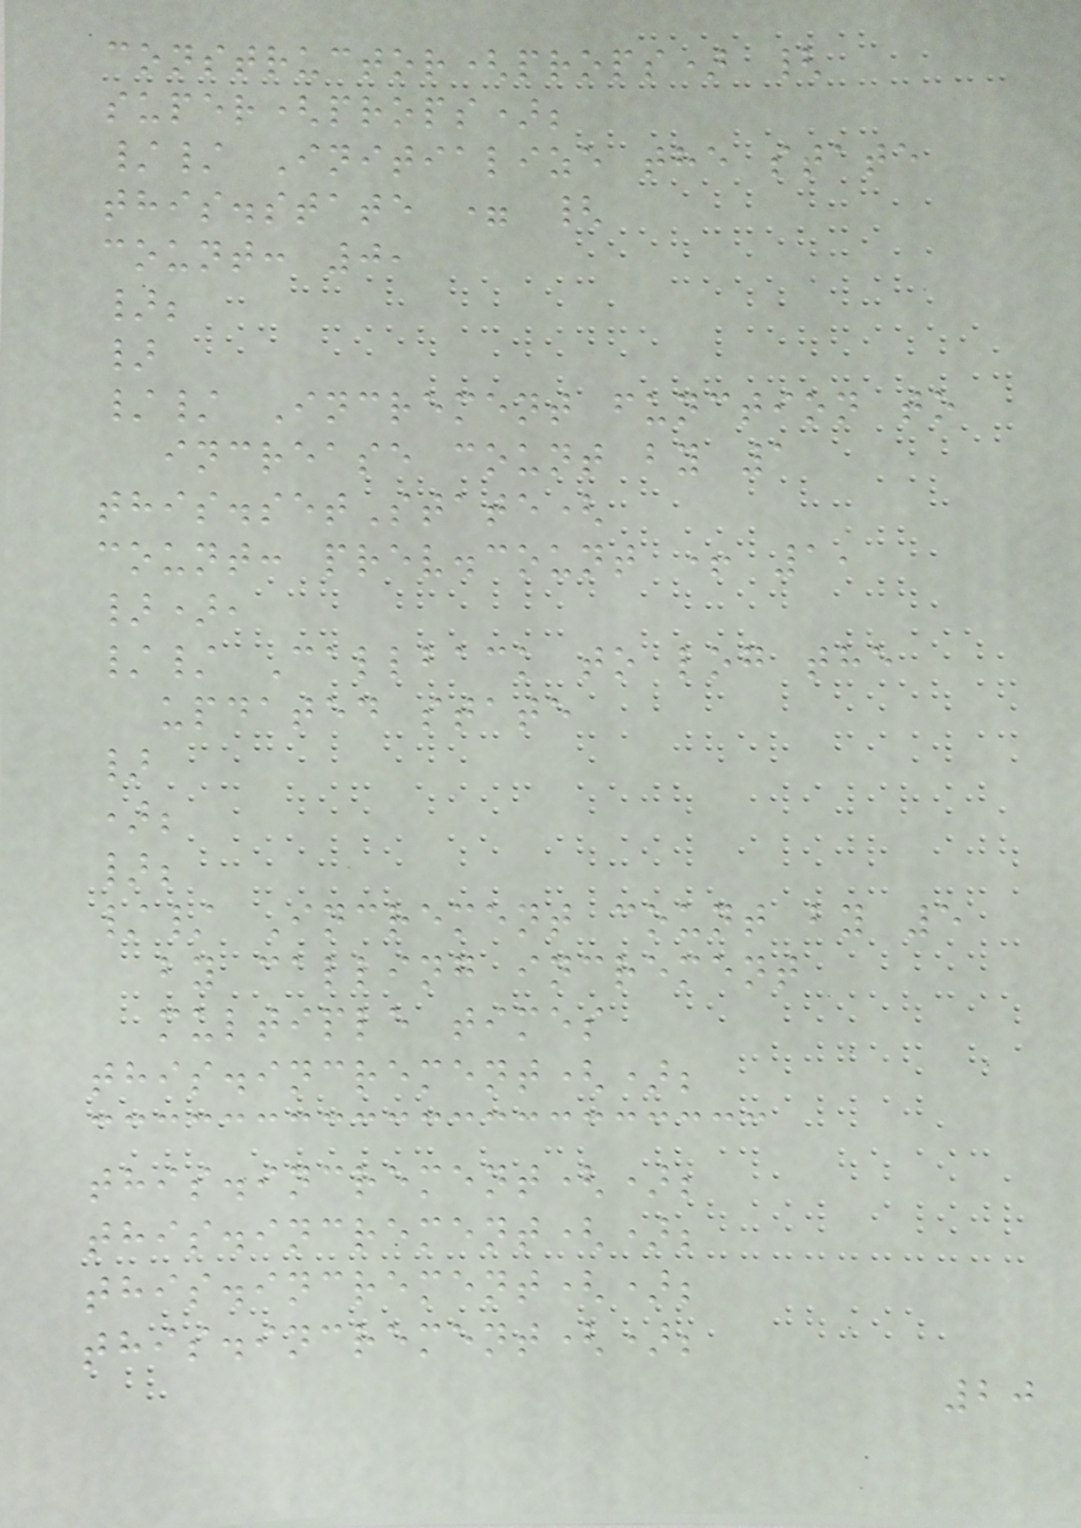constructor(props) {
super(props);
// Initialize the state
this.state = {
count: 0,
};
}
// Increment function to
increase count by 1
this.setState(
count: prev.count + 1,
}),
// Callback to log the
updated state
}
);
};
// Increment count by 5
by calling increment
multiple times
this.increment();
this.increment();
this.increment();
this.increment();
this.increment();
20
